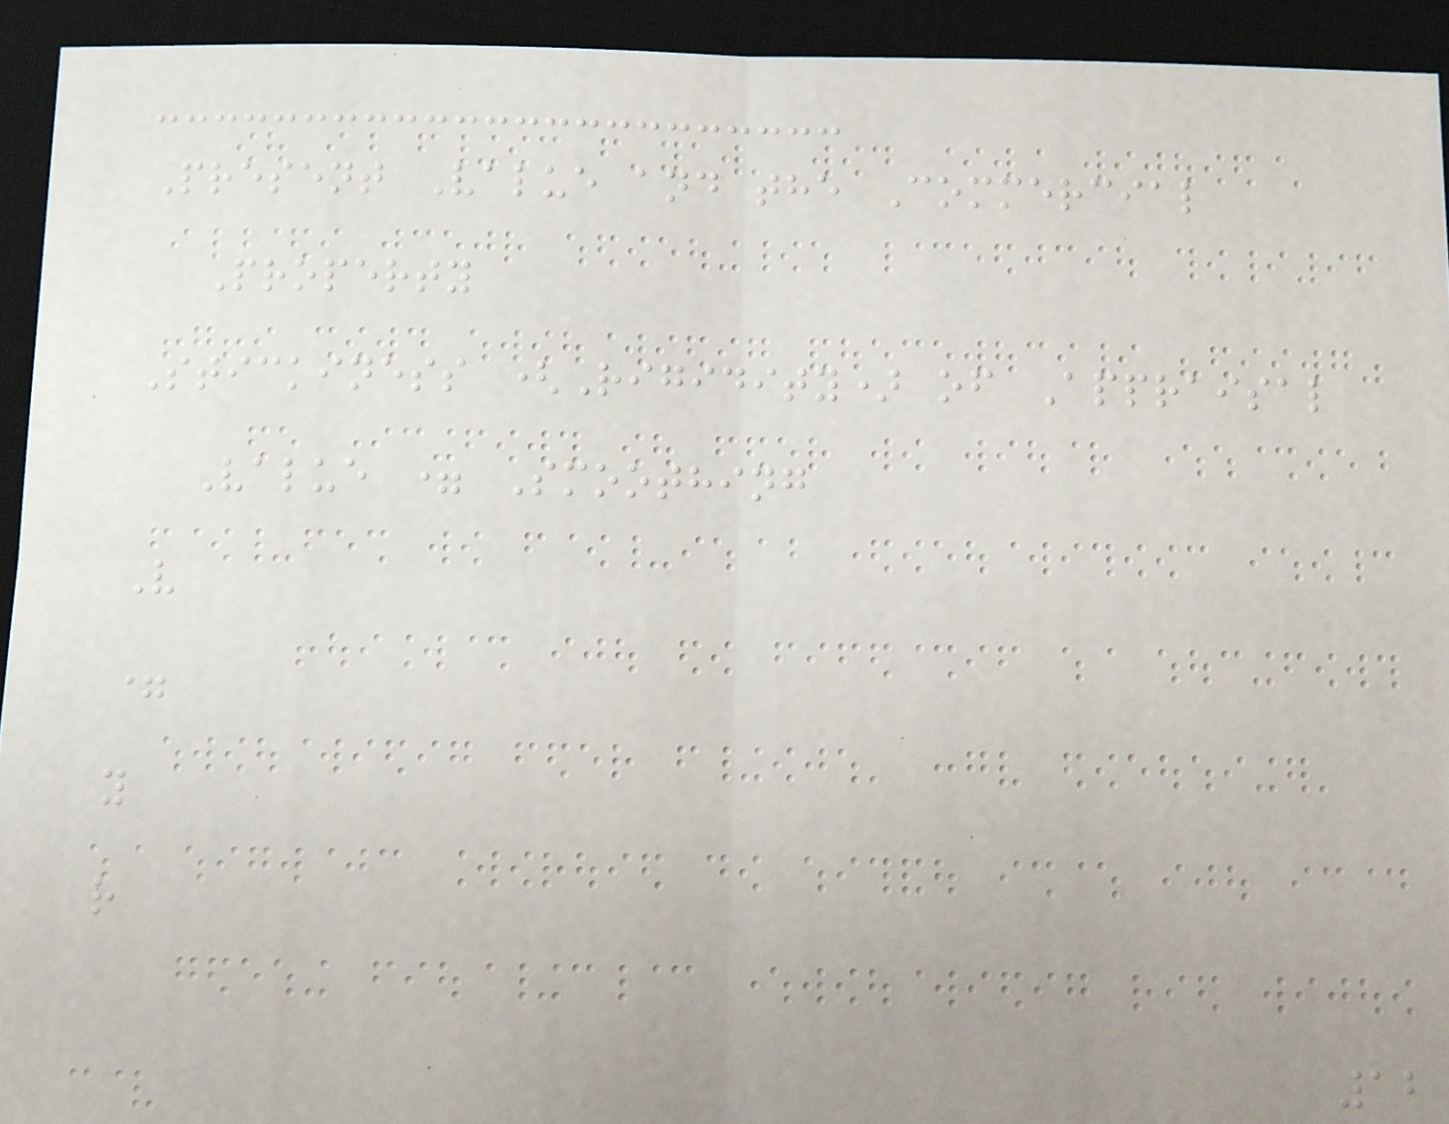Present Value and the Commercial
Property
Stickiness (Rigidity) of Appraisal
Value = Smoothing
V
=
y
r
12
